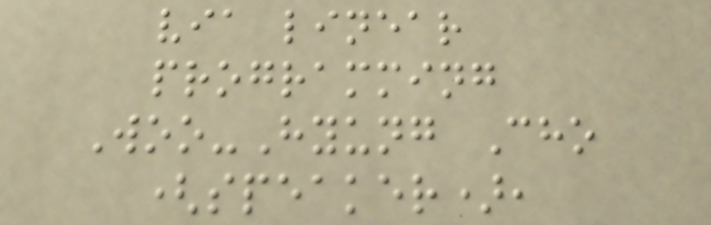via linear
programming
Woo-Hyung Cho
(speaker),
